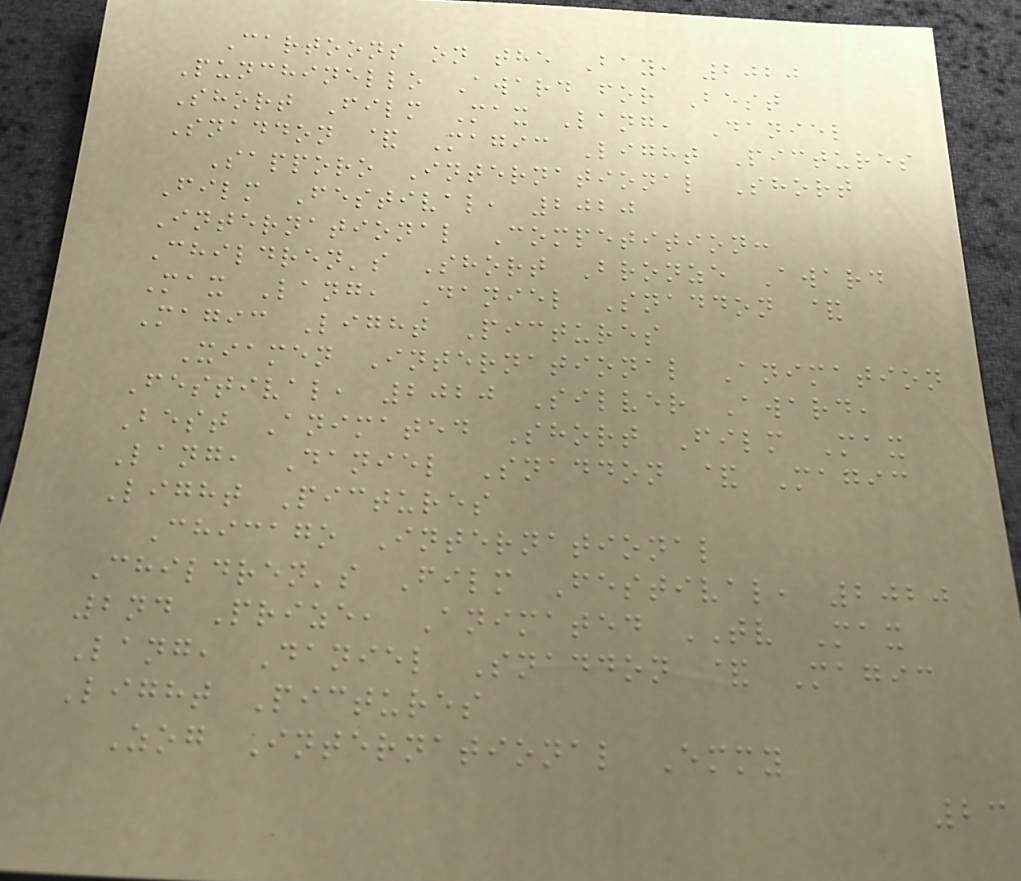Cartoons on the Bay, 2020
Punchinello Award for Best
Short Film Max Lang, Daniel
Snaddon & Magic Light Pictures
Sapporo International Short
Film Festival, 2020
International Competition:
Children's Short Bronze Award
Max Lang, Daniel Snaddon &
Magic Light Pictures
Xiamen International Animation
Festival, 2020 Silver Award,
Best Animated Short Film Max
Lang, Daniel Snaddon & Magic
Light Pictures
Chicago International
Children's Film Festival, 2020
2nd Prize, Animated TV Max
Lang, Daniel Snaddon & Magic
Light Pictures
Zog International Emmy
23
